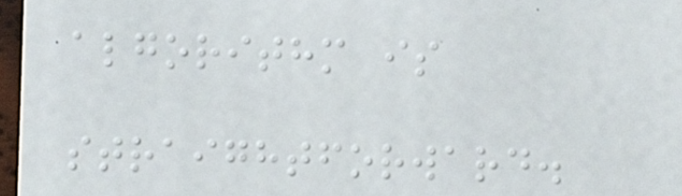algorithm is
straightforward.
